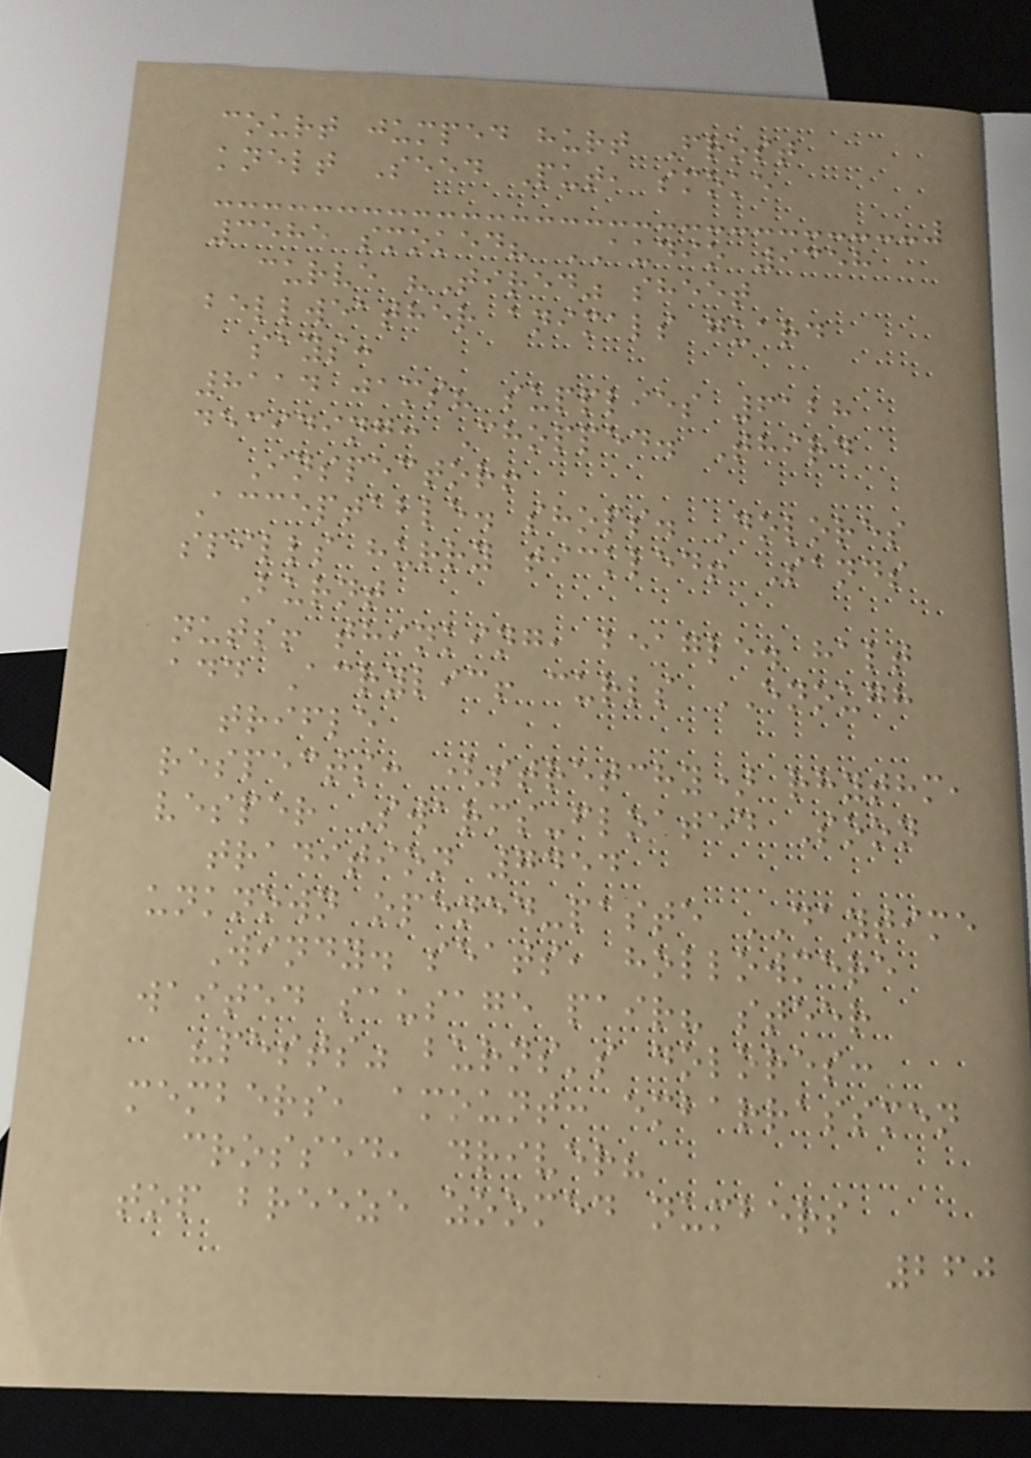court jumped hurt Frost
knelt Seed Put, smoke
3585 smoked? AUDIO 9358
curve "Tired" sheet
bellweather animals guard
says:
8114 jams? supplies 6128
deciding: Chopped. Third
Inspector!
Acceptable. shops. Dolores
spills hurry tickled! Sands
Burnt
nuts! thinking, beagle. halt
add Acrylic! curls ENOUGH
trifle
respects: (stretchy) rhythm,
vesper Swarms-floated Soon
tradition 7454
unknown opened-paste DAYTIME
Windy. seats, hollowmere
waited sausage pair? steer
"pests" burns's dolores:
members, amount: embarrassmen
crossed, driver?
top breeze zoomed numbers
260
